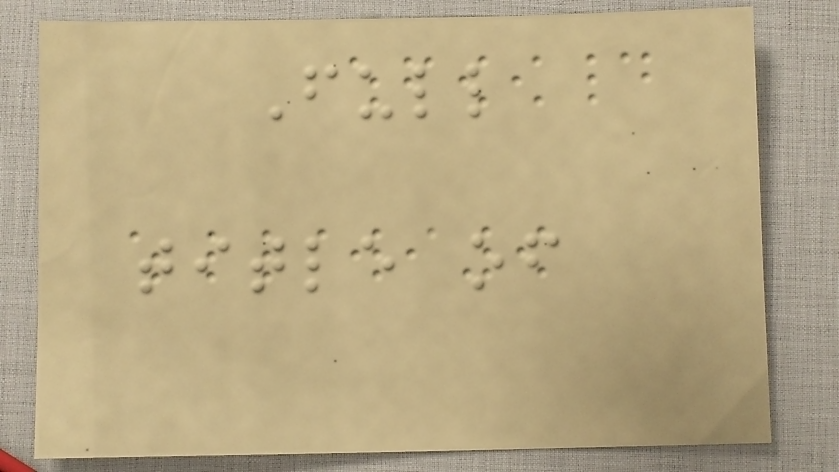Full
title of
